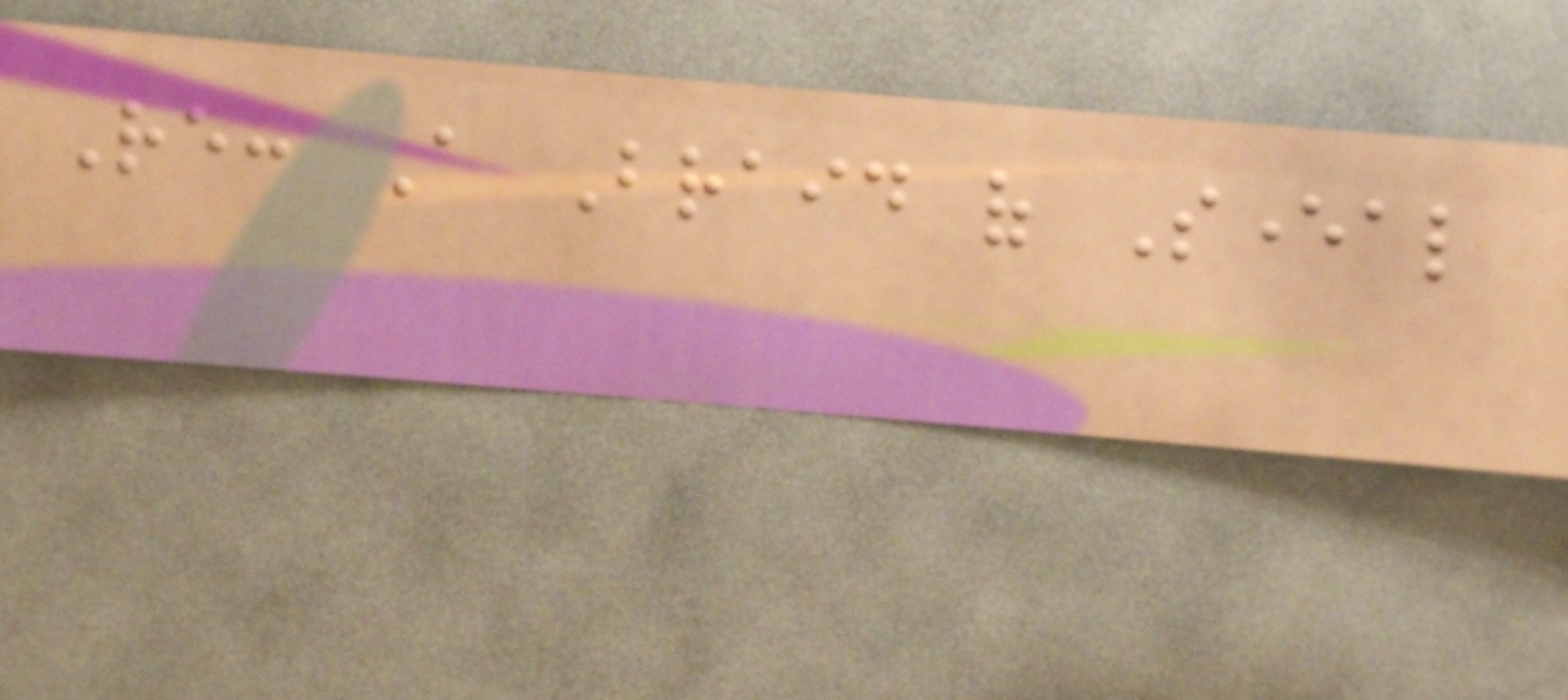Re: A Braid of Several
